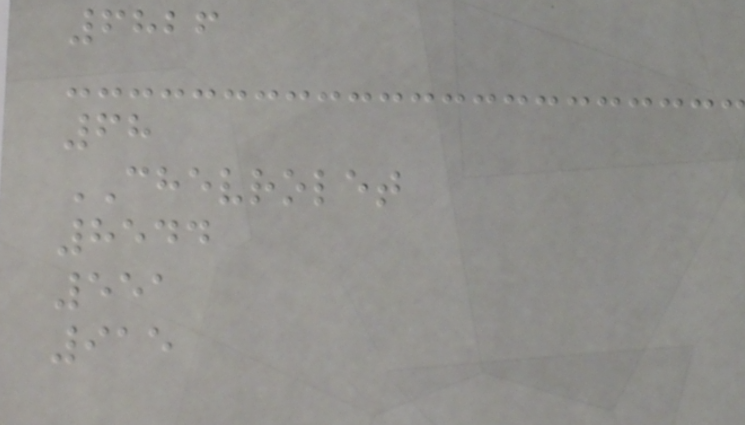6826
68
CHEVROLET
8544
551
915
